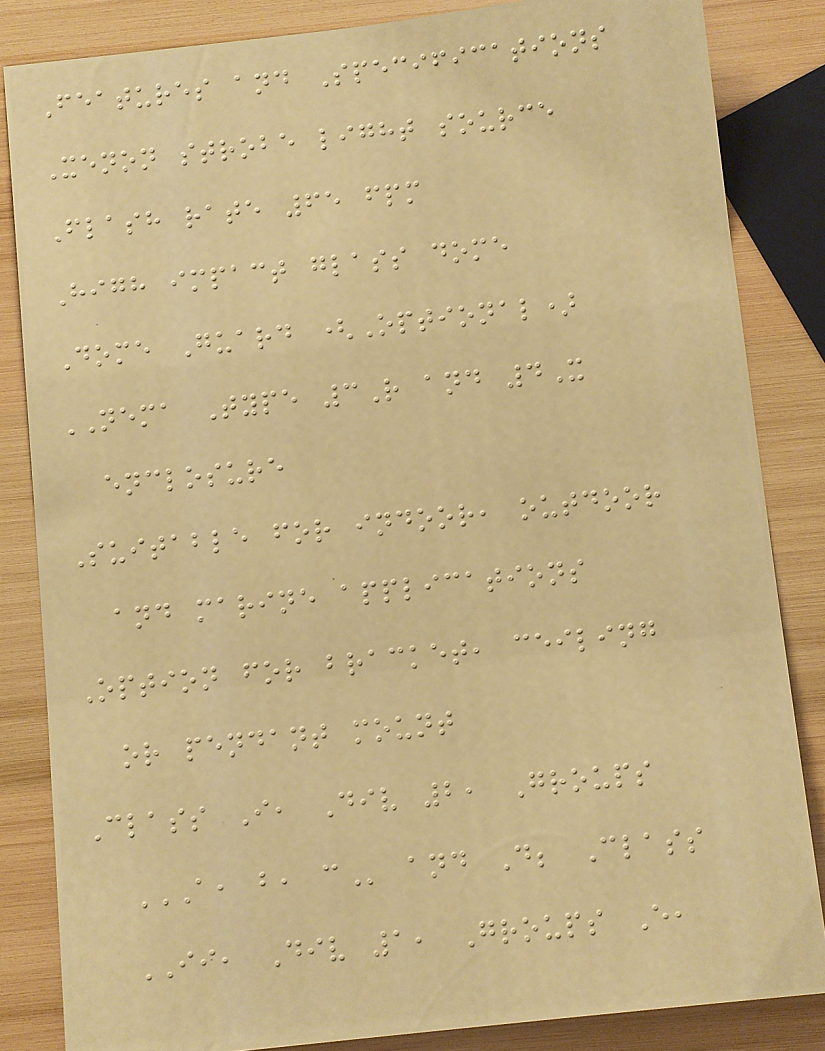Features and Specifications
Xenon strobe light source
Flash rate 65 fpm
High impact glass dome
Dome Guard (Optional)
NEMA Type 3R and 4X
enclosure
Suitable for indoor, outdoor
and marine applications
Option for bracket, ceiling
or pendant mount
Class I, Div 2, Groups
A, B, C and D; Class
II, Div 1, Groups E,
